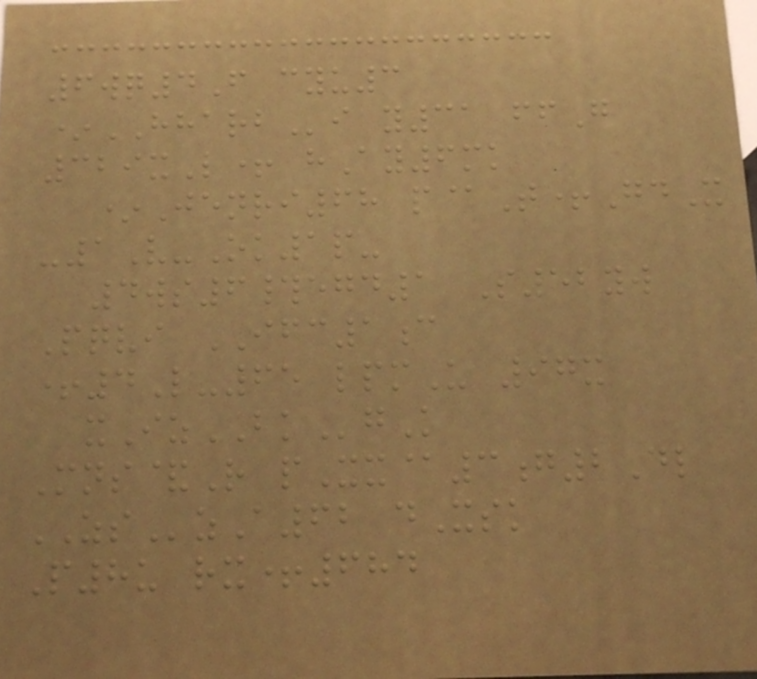6wq4F cyu3
*HHARBi y31 ffG
329xL+ hAy6mk
*Jenri68 p@T+GdX
-1V-Ok1p-
4ws6#egd1 S52yw
Pqvi IFC1c
+4L-65 lpmU 97x
xIzBKgK
Mns&R pXx@3g2Dl
ZSzA62 dXsk
P8u rx+684
